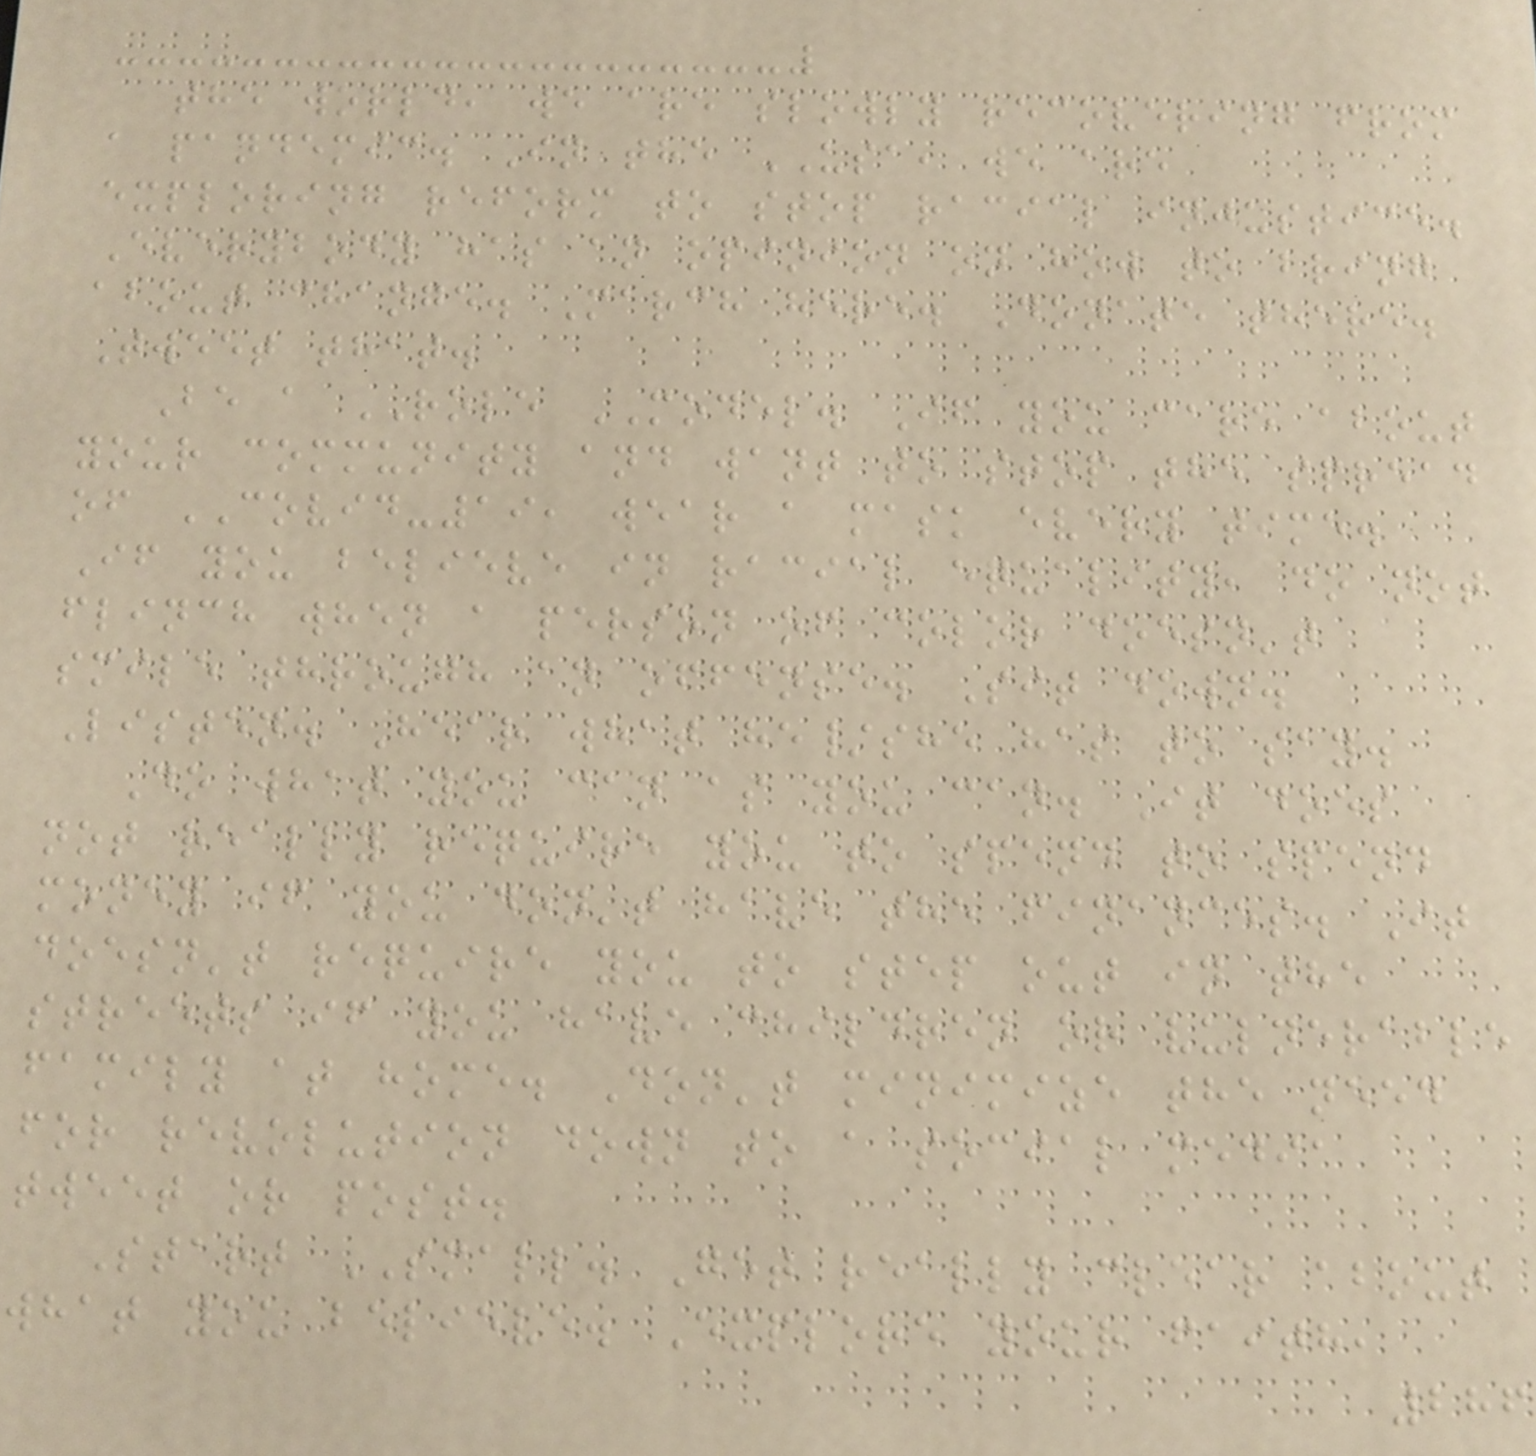the world, we are slowly recovering from
a pandemic. In the USA, we are
exploring reform to stop racial injustice.
Everybody has an opinion on how to bring
about change. March here. Donate there.
Tweet that.
Be a ROLE MODEL. If you care about
your community and want to stop the spread
of COVID-19, wear a mask every time.
If you believe in racial equality, do not
flinch when a person of color doesn't
smile through an offense. Sit down.
Listen. Hear what he/she has to say.
Do what you can as you can. It does
not really require you to spend to spend
money if you don't have the finances. It
doesn't require you to step out in the
streets if you have children or vulnerable
family at home. Don't minimize the need
for revolution down to a social media
tweet or post.
Start SMALL. Get really clear about
what you believe. Explore your faith,
286
